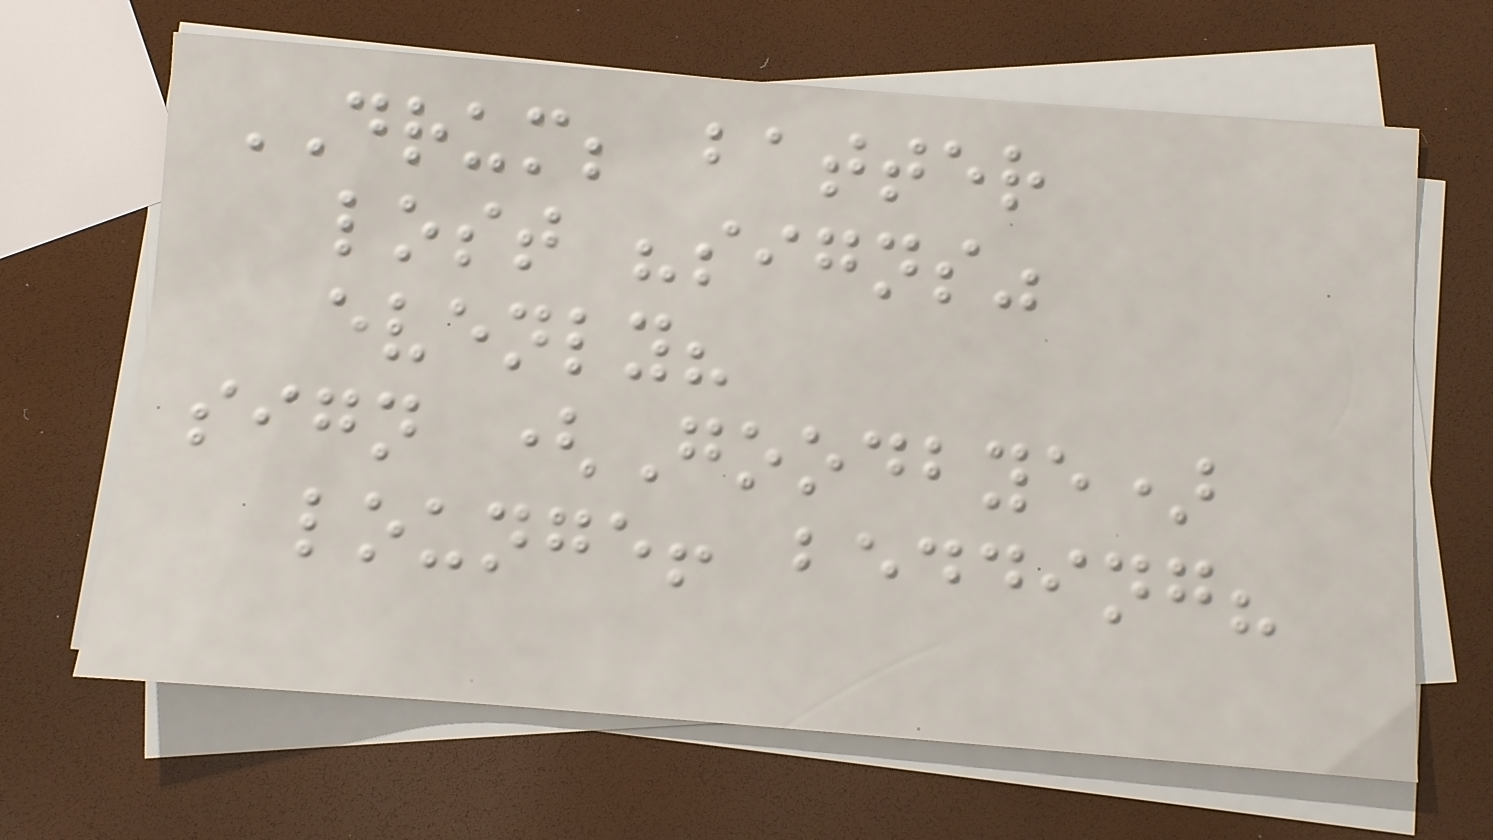DRUM; batter
lost "signs"
evenly?
sign (Goodbye)
lounge! bedding?
